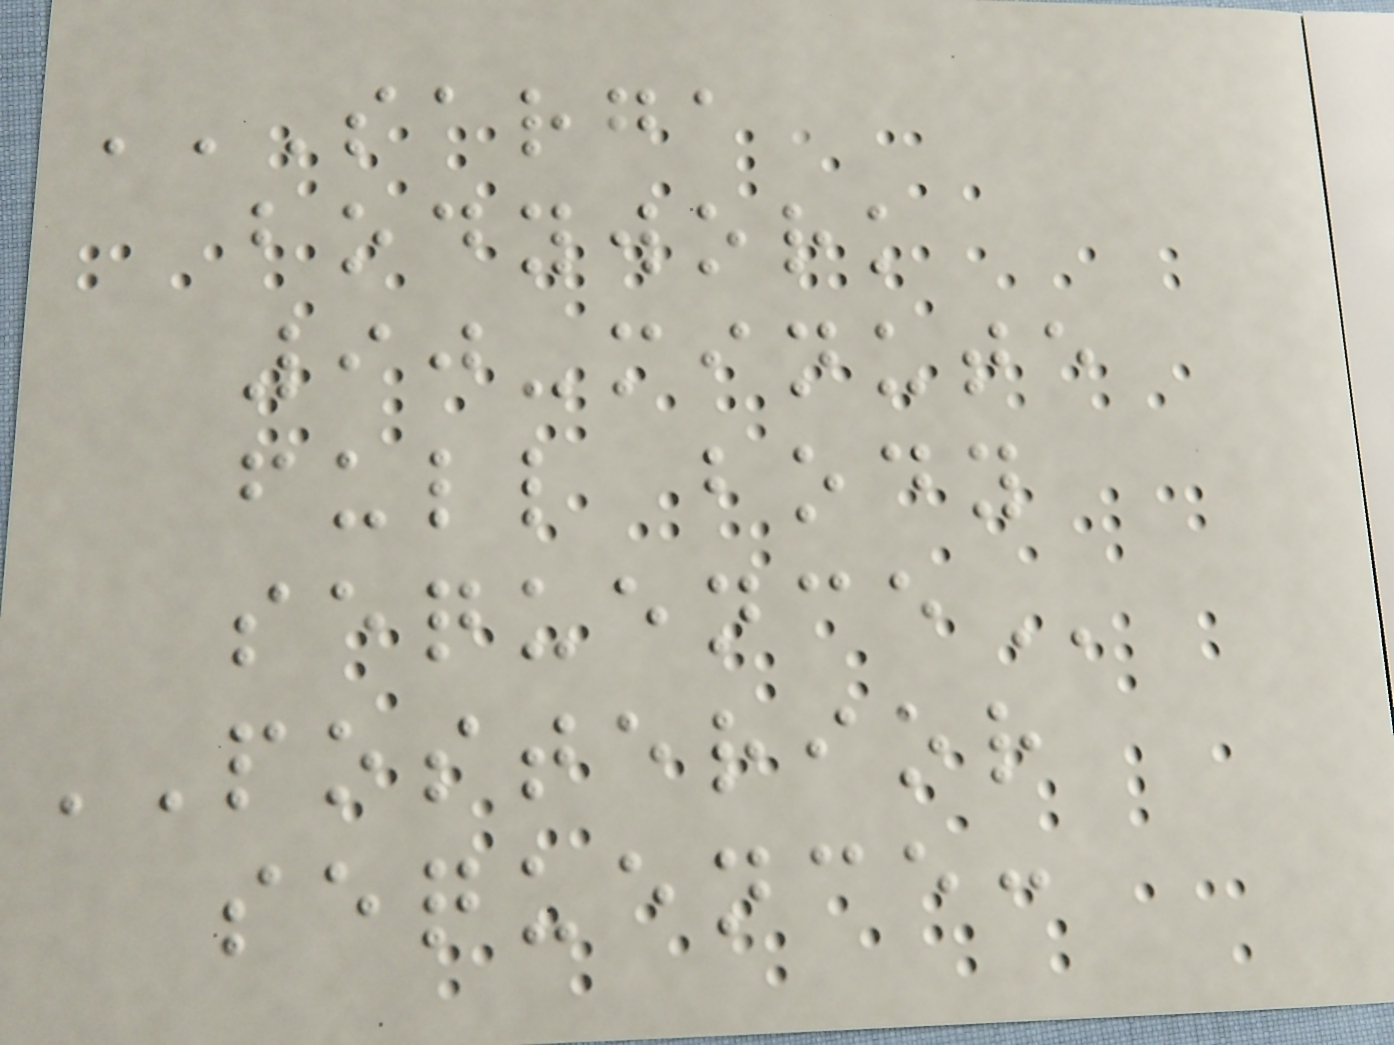SARGA
BODYWORK
90-MINUTE
FULL BODY
SEQUENCE
POSTERIOR
sequence:
